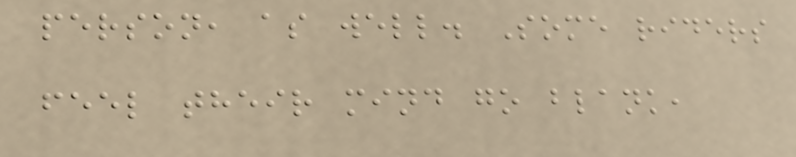person, as well. Some riders
feel their mind go blank,
